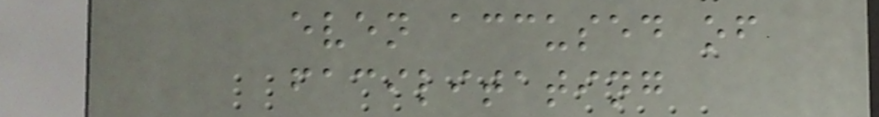even accused of
facilitating
